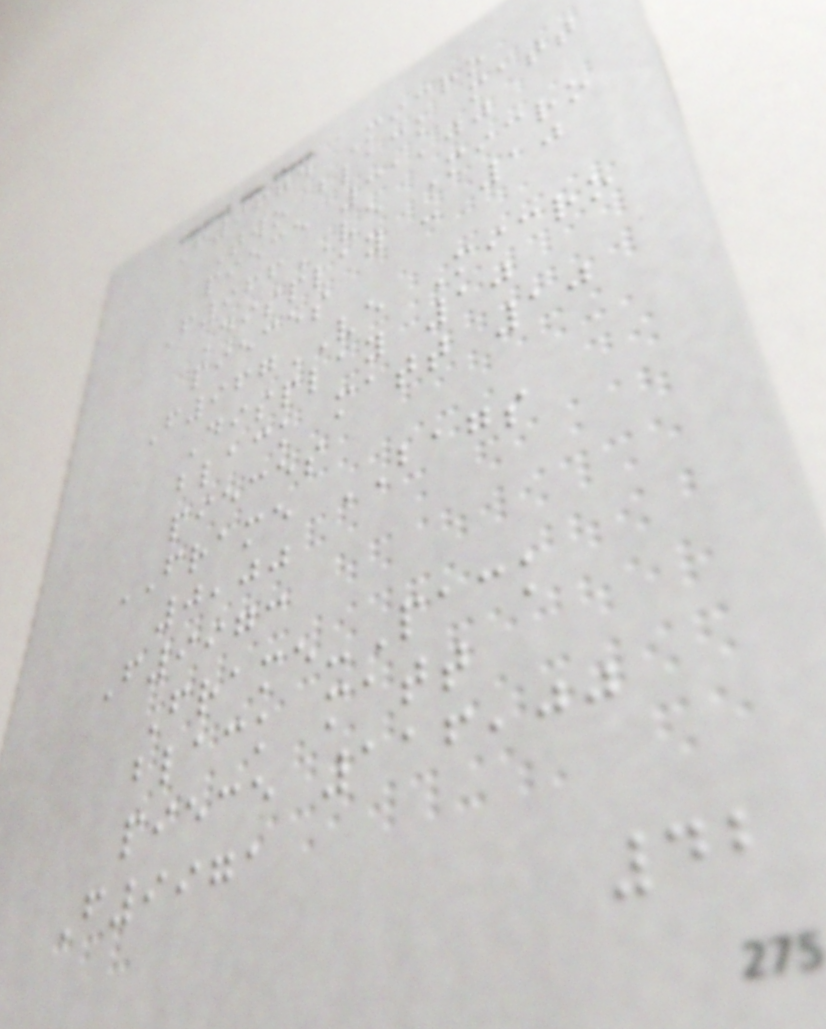F9674 Micro
Two black matt
piece 31,00
F966VE Micro
Display - 10
pieces
F967VE Micro
Display 10
black matt 10
pieces
FRAME BAGS
0,00
F9973
Frame-Pack
black matt
piece 116,00
F9971
42
